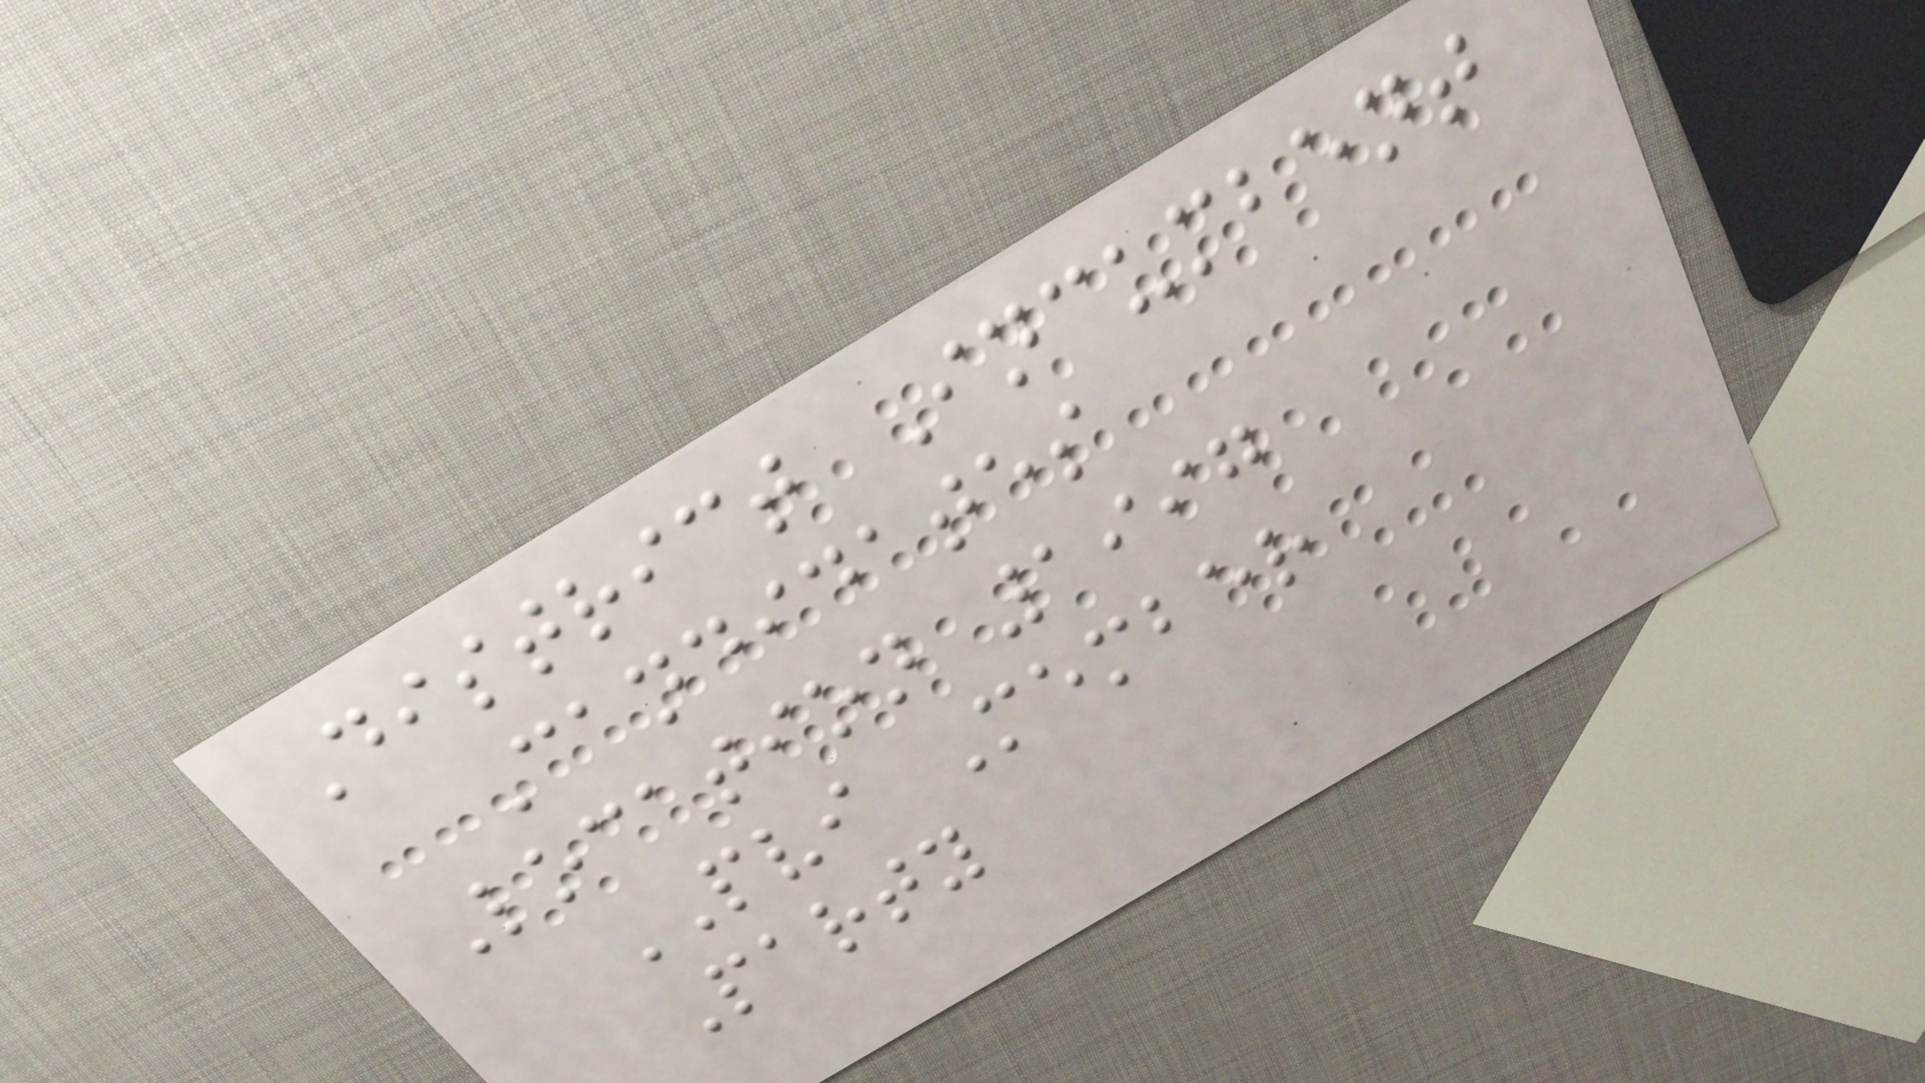District Incumbent
Candidates
Location 1997
PVI Member
Party
